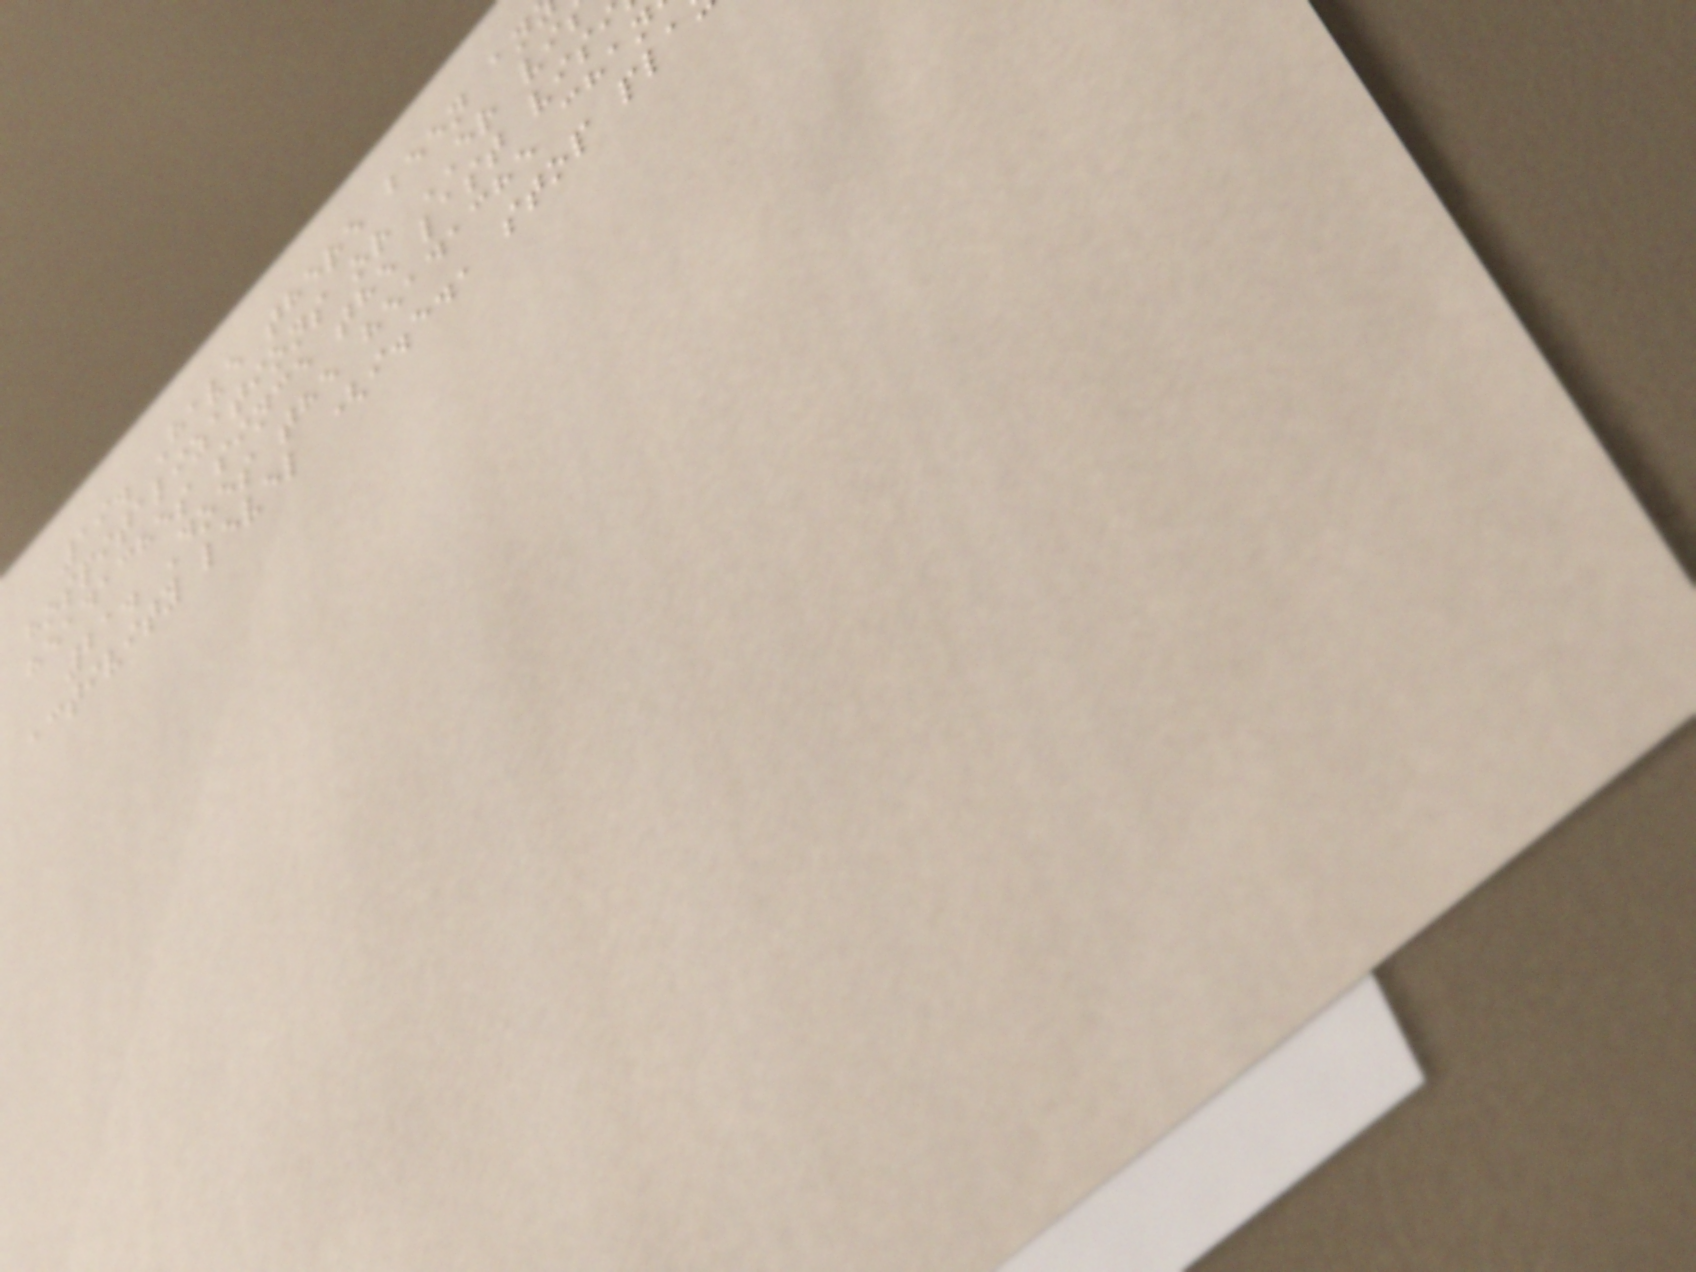19. Have there been an
hospitalizations or ER vi
headaches since the last visi
21. Does the headache chan
activity level (i.e., stop pla
